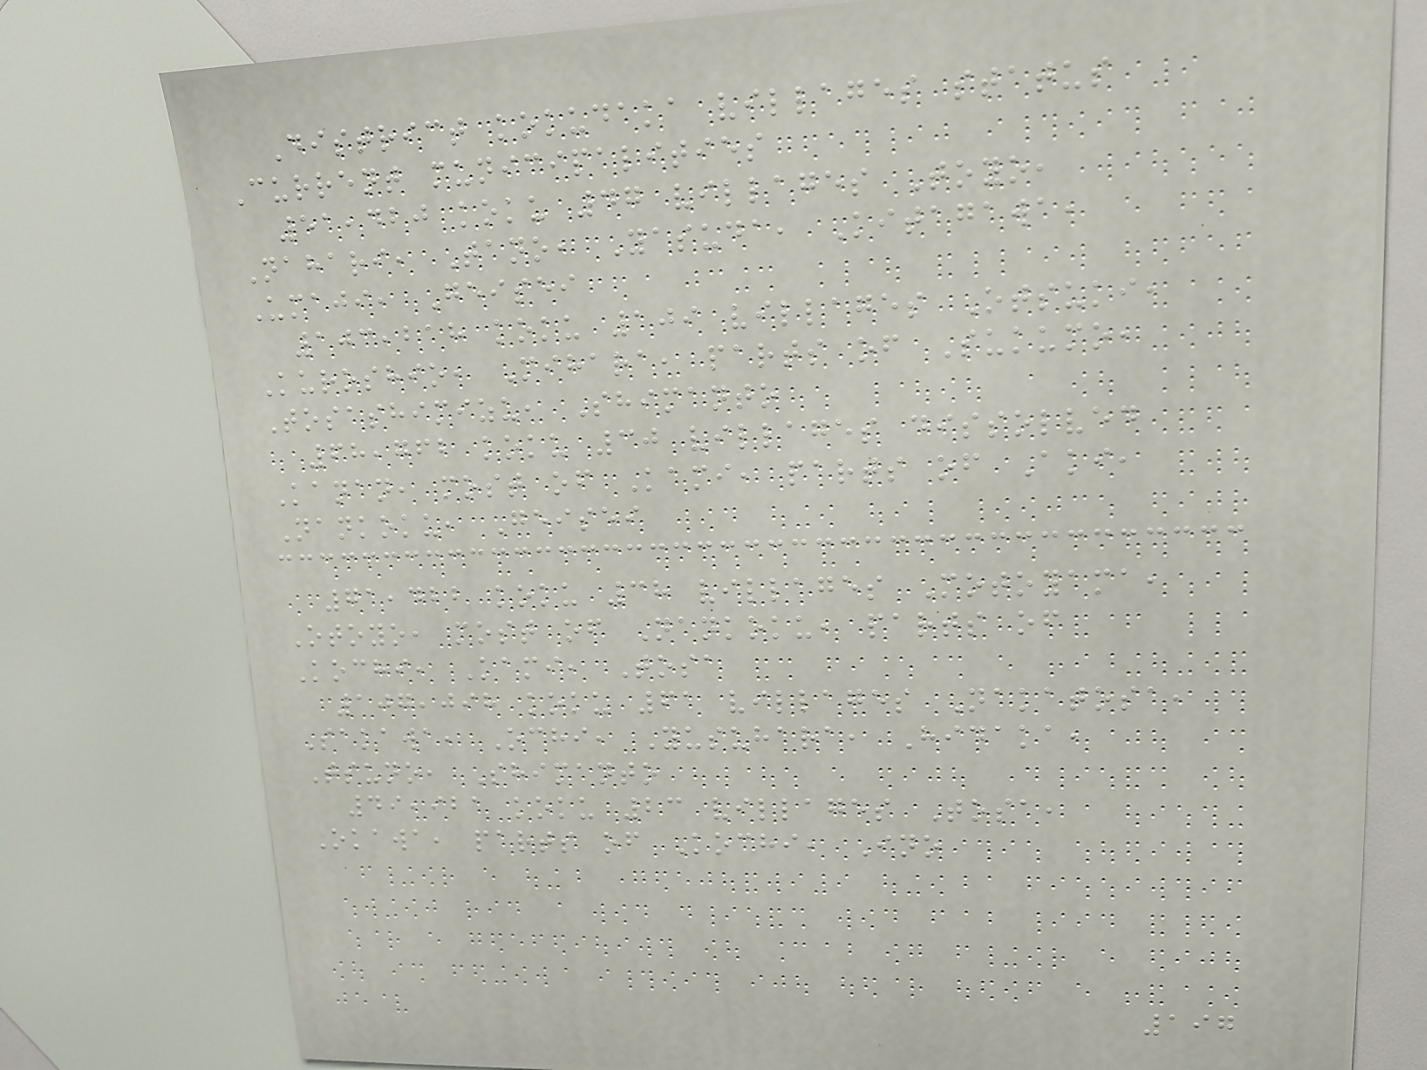District kokudaka villages status
Current municipalities
51,420 koku 47 villages Toyo,
Nahari, Tano, Yasuda, Kitagawa,
Umaji, Geisei
103,218 koku 109 villages Otsuki,
Kuroshio, Mihara, parts of Sukumo,
Tosashimizu, Shimanto
68,762 koku 30 villages dissolved
Kanan, most of Kami, parts of Aki,
Nankoku, Geisei
71,422 koku 38 villages Motoyama,
Otoyo, most of Nankoku, parts of
Kochi, Kami, Tosa
107,098 koku 61 villages Nakatosa,
Sakawa, Ochi, Yusuhara, Hidaka,
Tsuno, Shimanto
49,921 koku 23 villages Tosa,
Okawa, parts of Kochi, Ino
197
